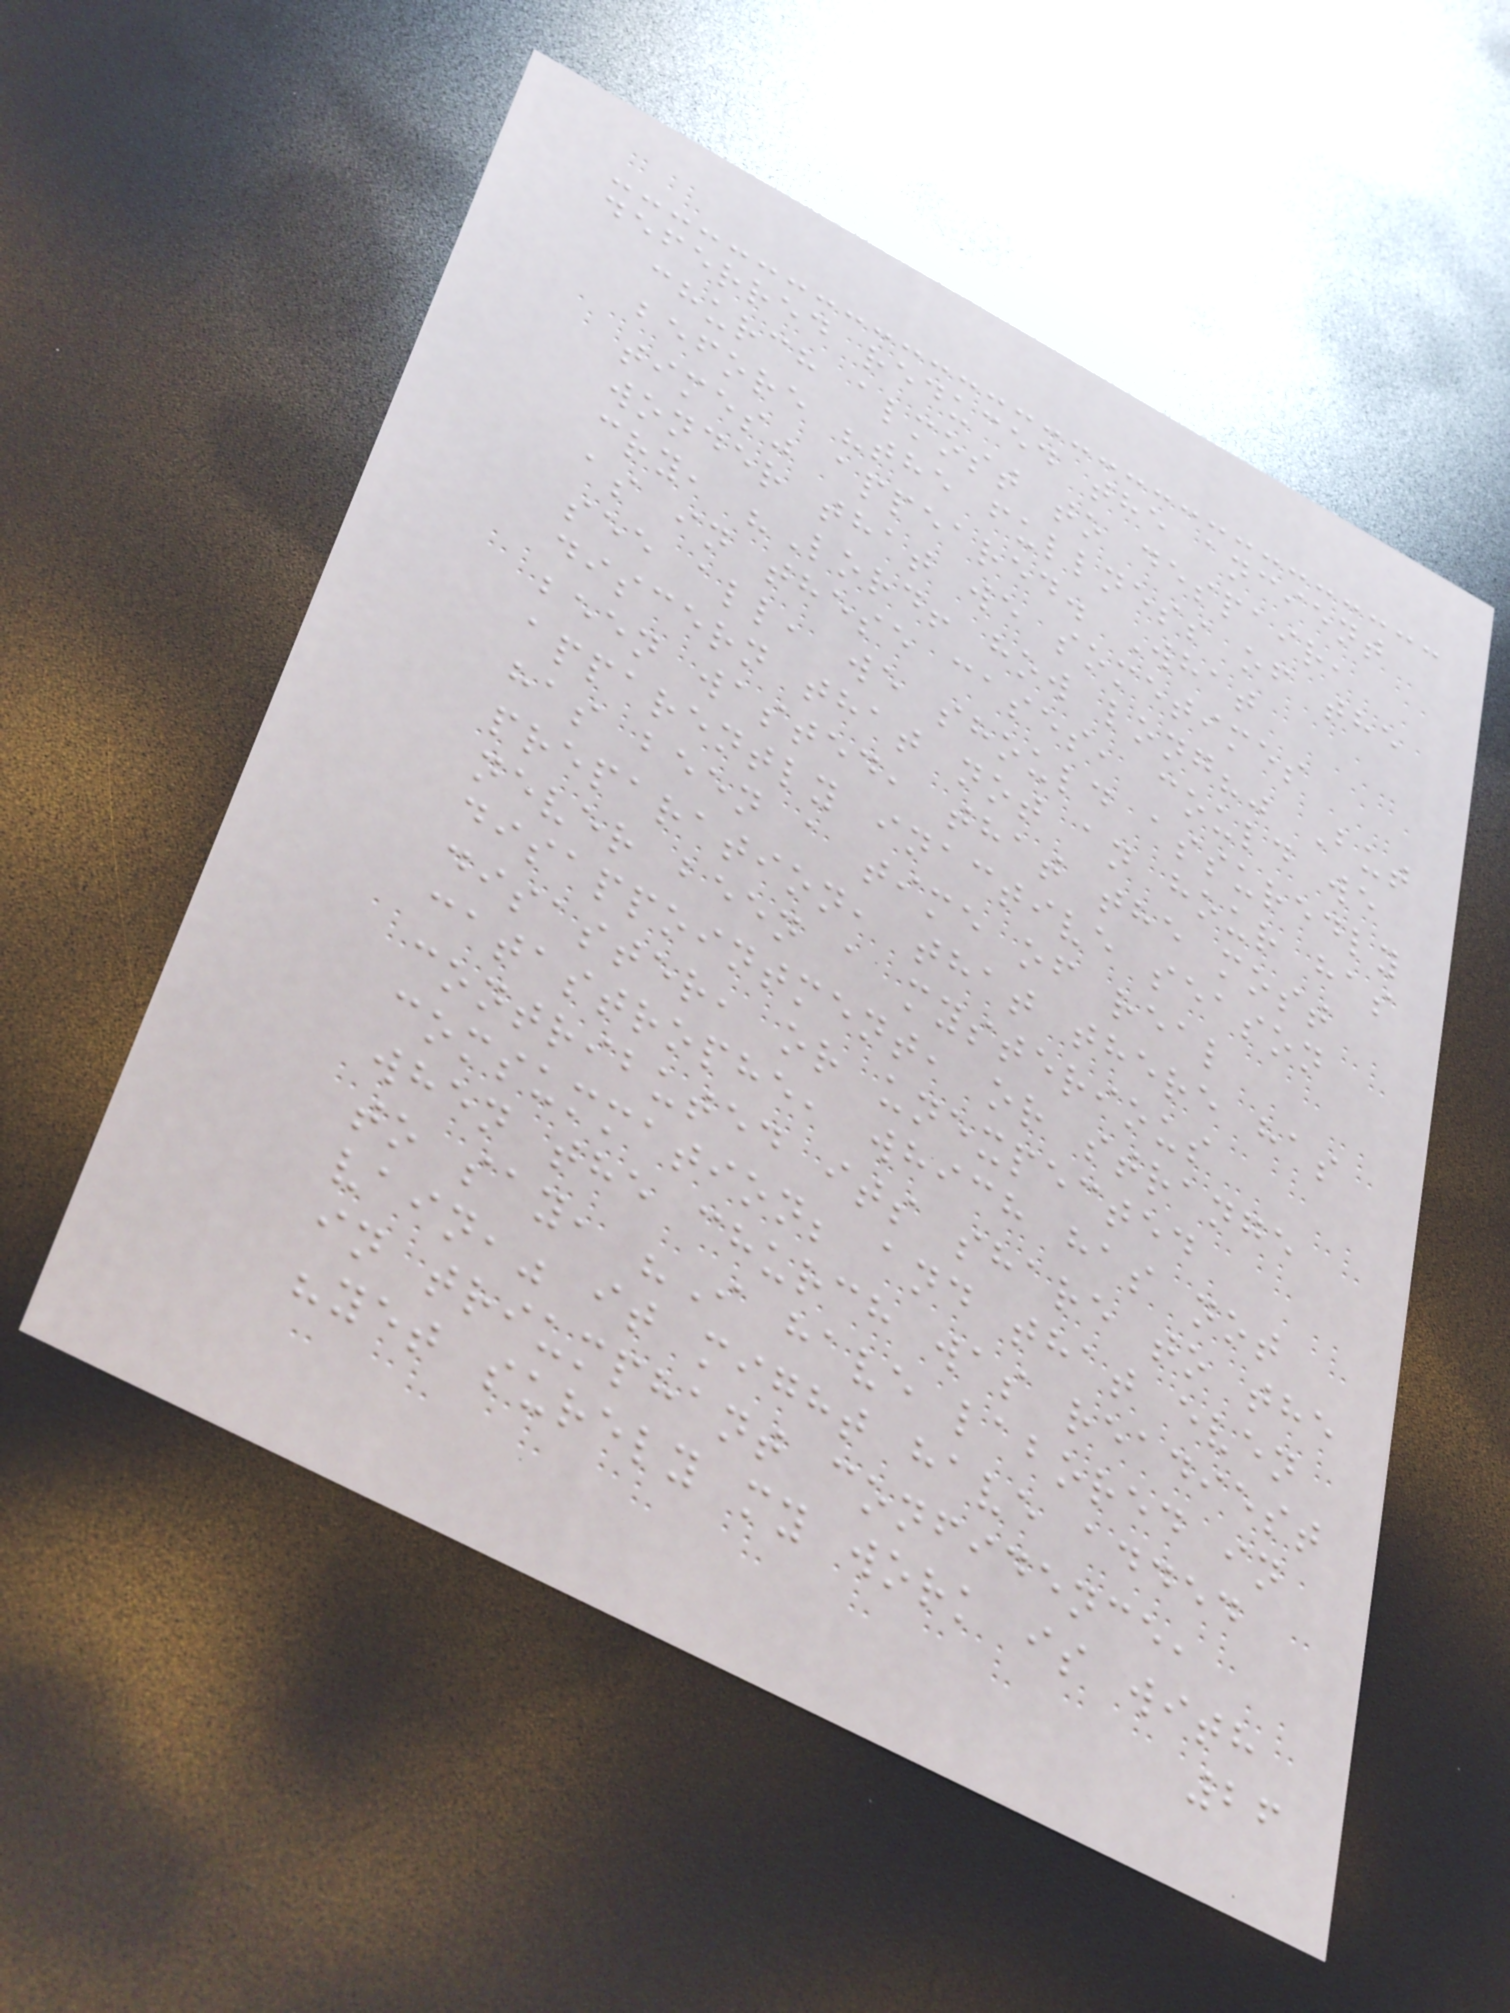deferred reduced the ancient
church almost to despair,
before "the fullness of the
times" appeared. What
wonder that we sometimes
cry, "Lord! how long?" But
as in these cases, could we
see all, we should assuredly
discern that not an hour has
been wasted, that the most
apparently inactive season
has been a time of real
preparation, that there has
never been a mysterious
disappointment, or strange
disaster, or unexpected
catastrophe, which has not
contributed its share to the
comsummation; and that even
when the church was readiest
to say, "I have labored in
vain," it might have added
in triumphant confidence,
"yet surely my work is with
26
